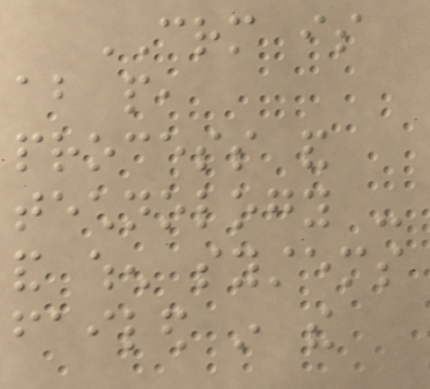CRM is
about people,
process and
technology -
and when systems
failed in the
